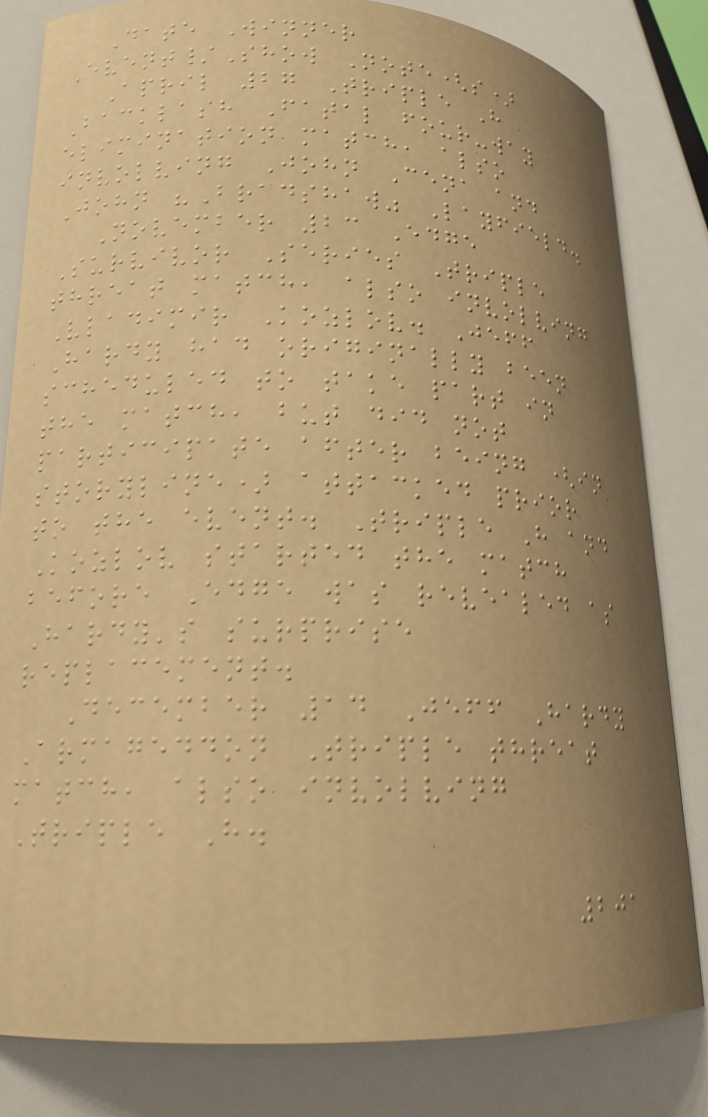Date Winner
Event/Show Note(s)
April 27 Triple H
Backlash Fatal four-way
elimination match, also
involving John Cena and
John "Bradshaw" Layfield.
November 23 Edge
Survivor Series Triple
threat match, also involving
Vladimir Kozlov. Jeff
Hardy had originally been
scheduled to take part in
the match, but did not
participate after being (in
storyline) attacked prior
to the event. Triple H and
Kozlov started the match
before Edge was revealed as
Hardy's surprise
replacement.
December 14 Jeff Hardy
Armageddon Triple threat
match, also involving
Triple H.
201
